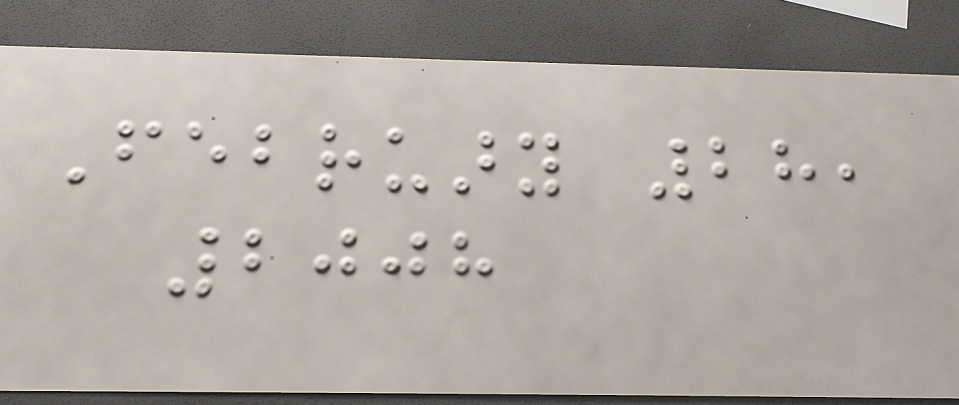February 28,
2008
